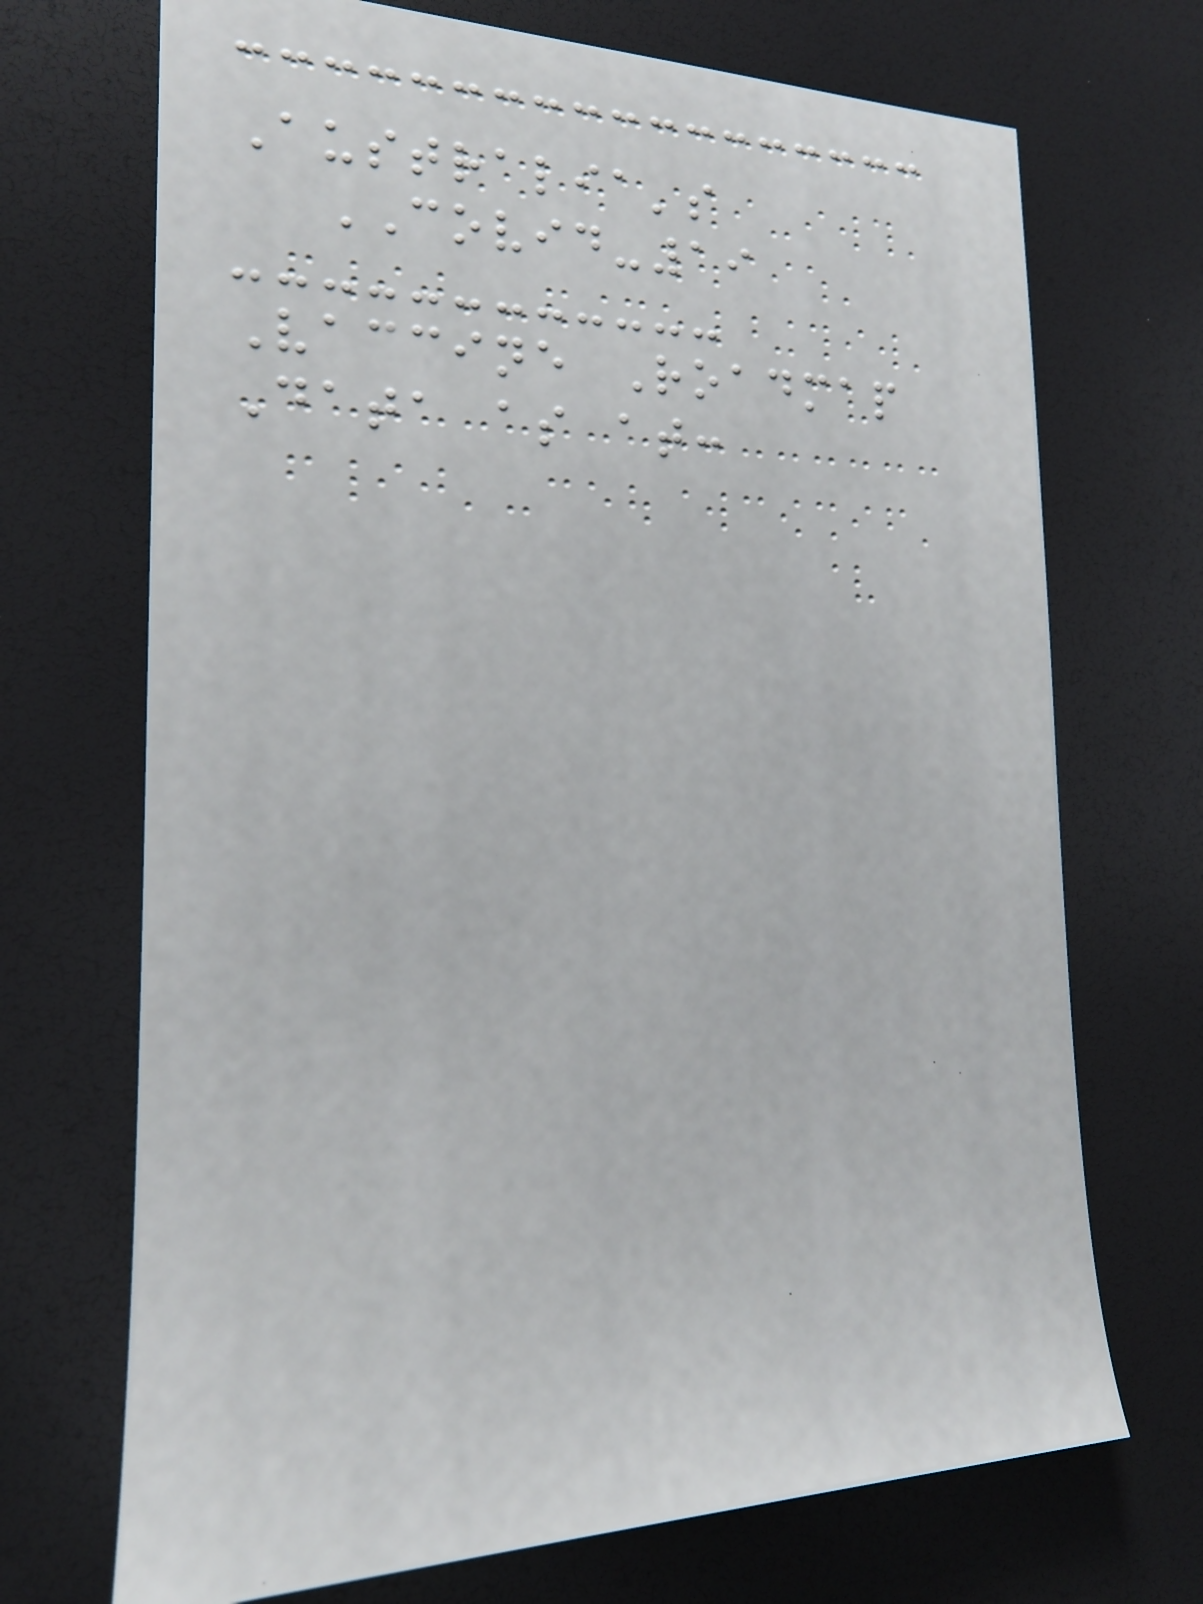Australia's
COVID-19
Vaccine Roadmap
Data as at:
